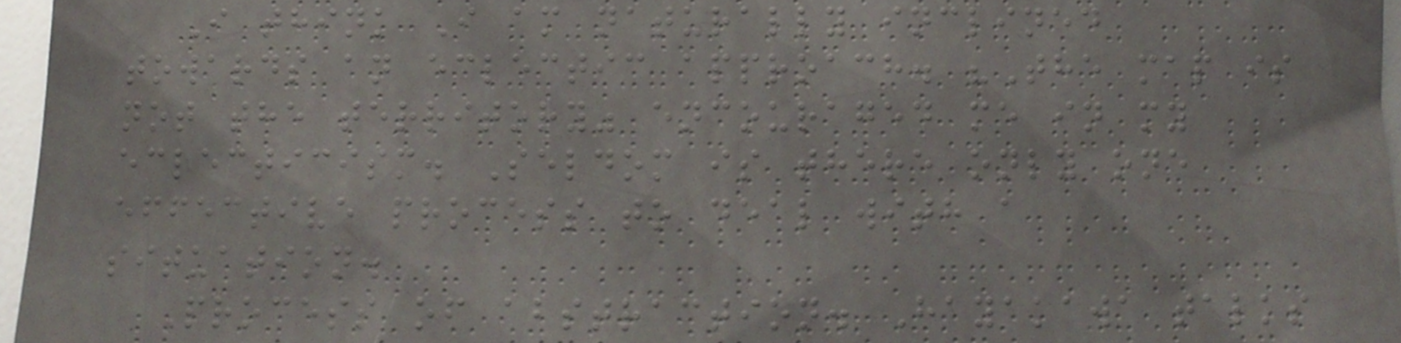I think I am naturally inclined
towards an eclectic approach. "The map is
not the territory" encouraged me in my
eclecticism. Seldom is there only one
effective process to deal with a
situation.
Process of abstraction. Hayakawa talks
